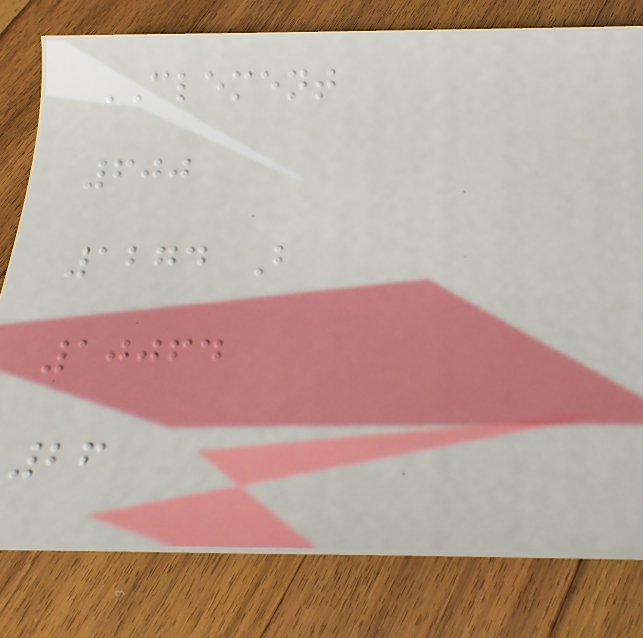CLEMENT
600
1274 B
10064
26
